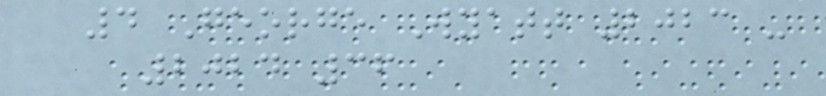4 George Wyatt 2023 -
2024 36
